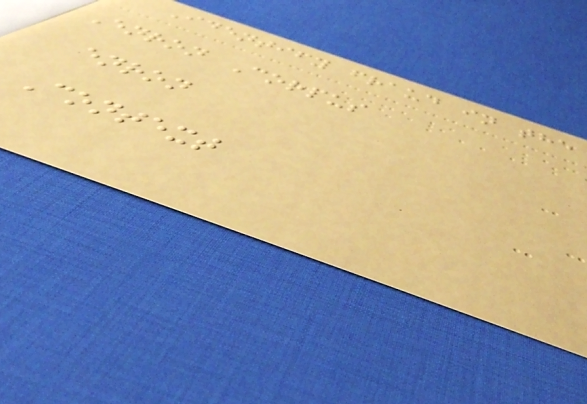Identify fraud in the
Enron Corpus
enron
Context
